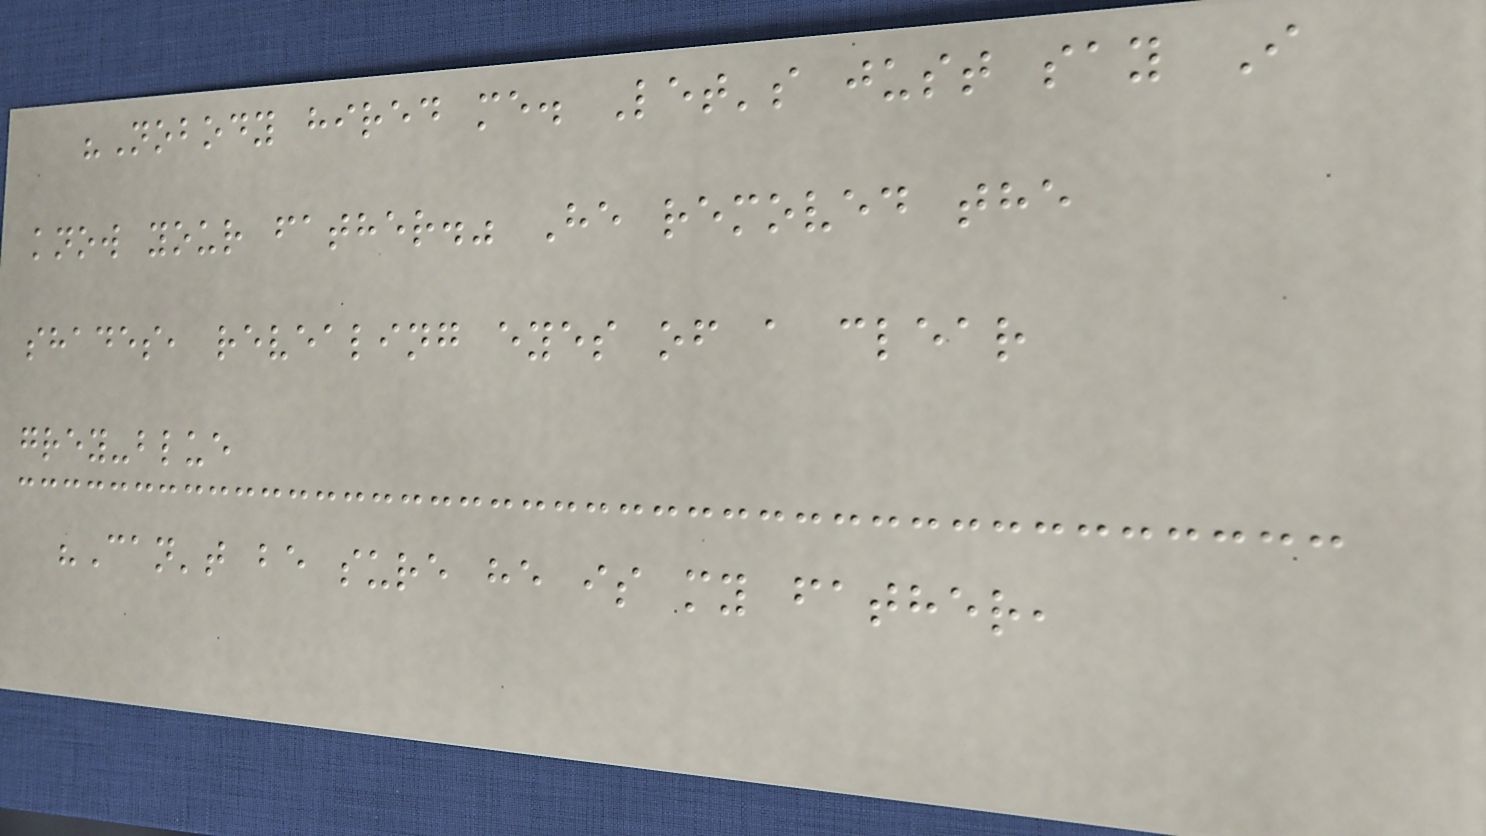"Nobody hired me. Let's just say I
know your father." He removed the
shades, revealing eyes of a clear
grey-blue
"Can't be sure he is my father,
